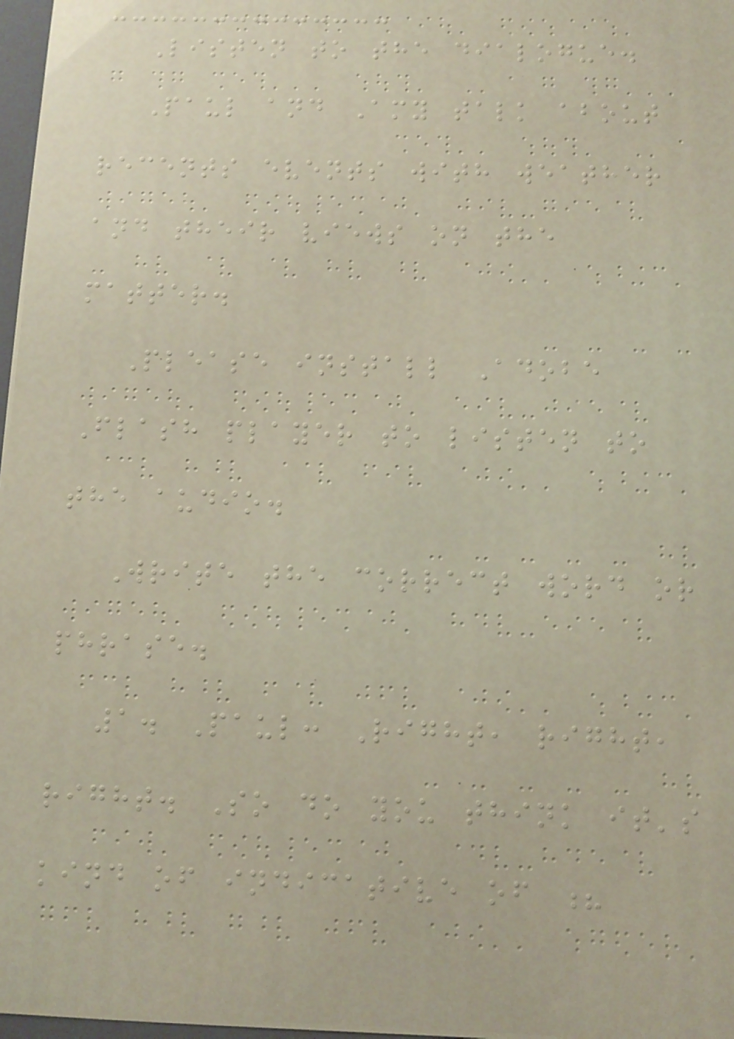Listen to the dialogue.
Paul and Amy talk about
recents events with weather
and their views on the
matter.
Please install Adobe
Flash player to listen to
the audio.
Write the correct word or
phrase.
1. Paul: Right, right,
right. So do you think it's
kind of indicative of ?
